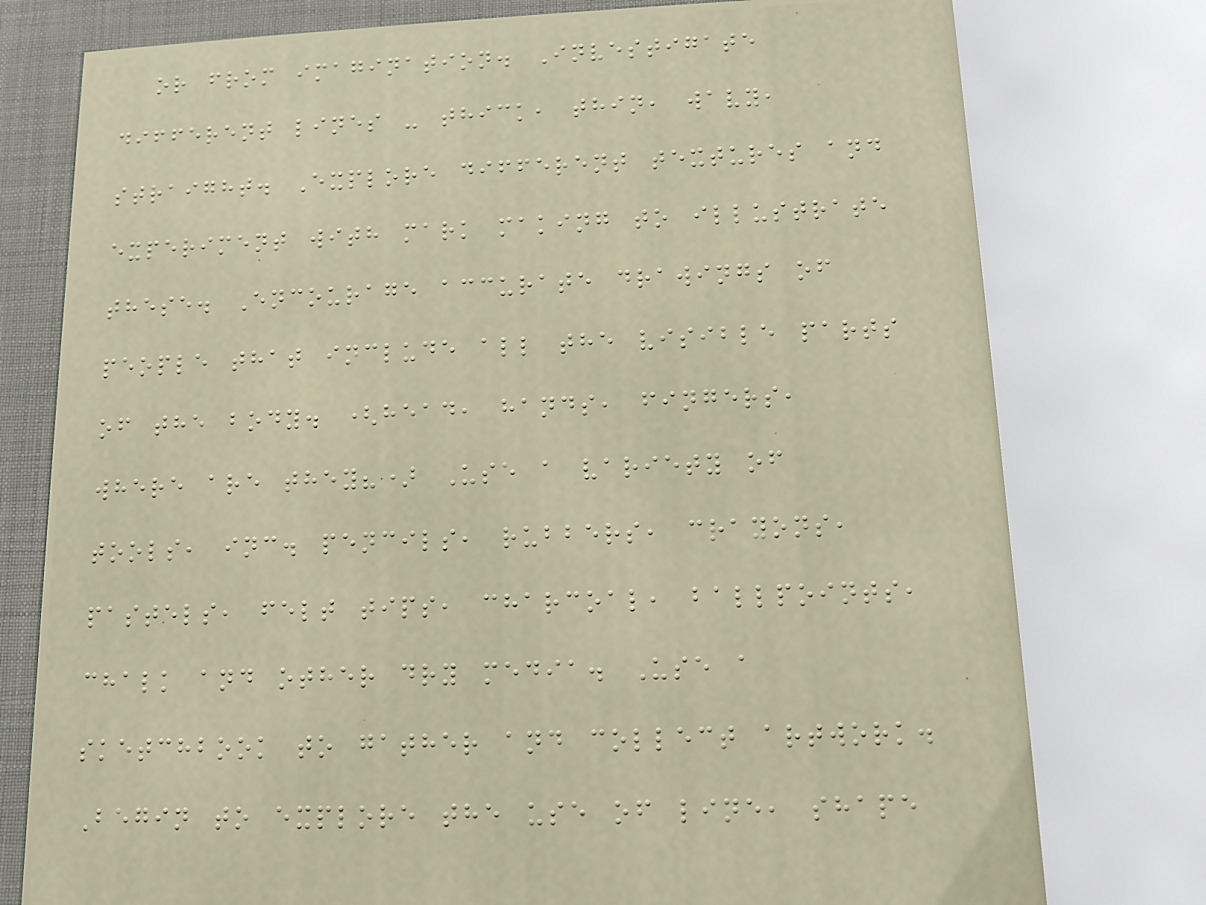or from imagination. Investigate
different lines - thick, thin, wavy,
straight. Explore different textures and
experiment with mark making to illustrate
these. Encourage accurate drawings of
people that include all the visible parts
of the body. (head, hands, fingers,
where are they?) Use a variety of
tools, inc. pencils, rubbers, crayons,
pastels, felt tips, charcoal, ballpoints,
chalk and other dry media. Use a
sketchbook to gather and collect artwork.
Begin to explore the use of line, shape
